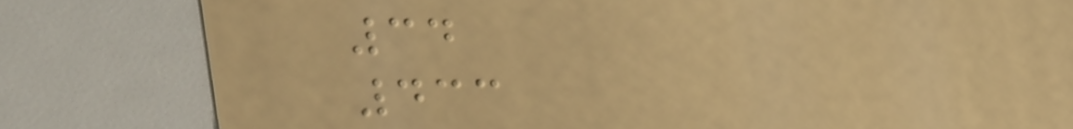34
433
